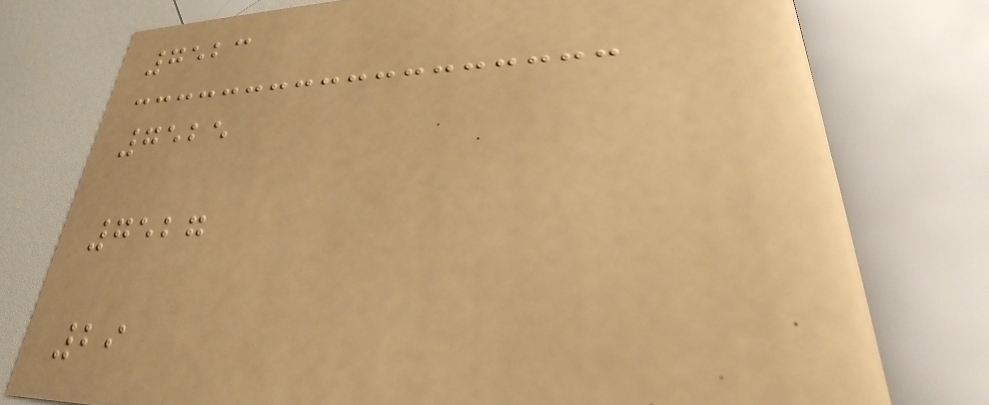7523
7525
7527
29
